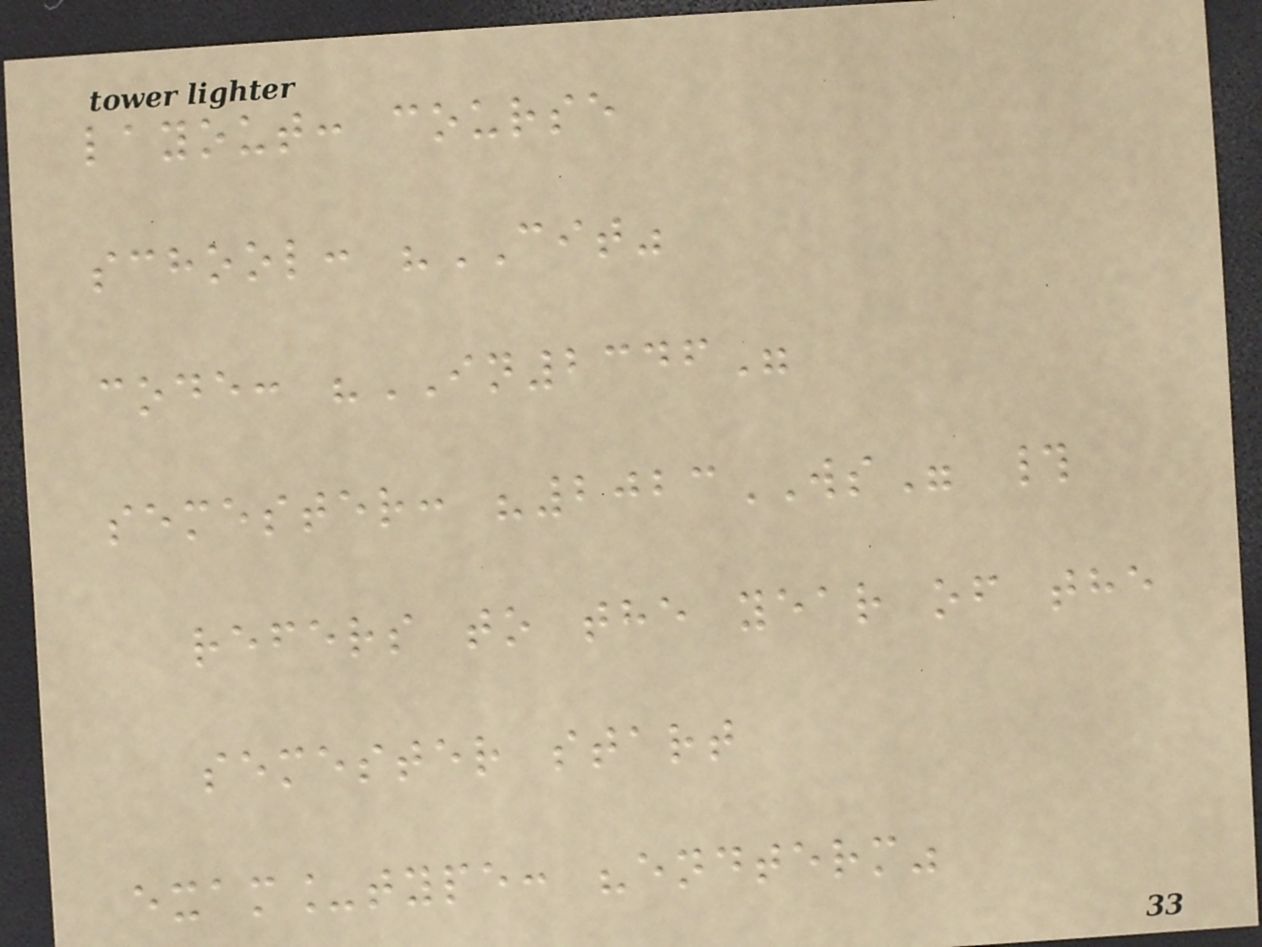layout: course
school: "CIT"
code: "IN2346"
semester: "2023WS" #
refers to the year of the
semester start
exam_type: "endterm"
